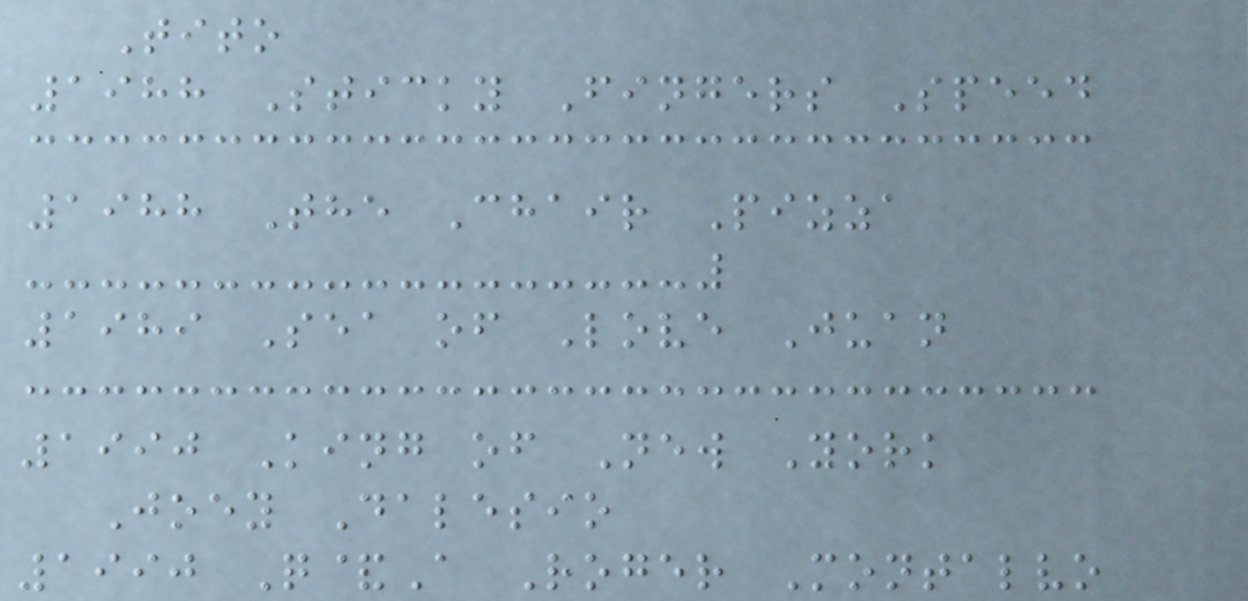Tito
1988 Sticky Fingers Speed
1988 The Chair Pizza
1989 Sea of Love Juan
1990 King of New York
Joey Dalesio
1990 Q&A Roger Montalvo
